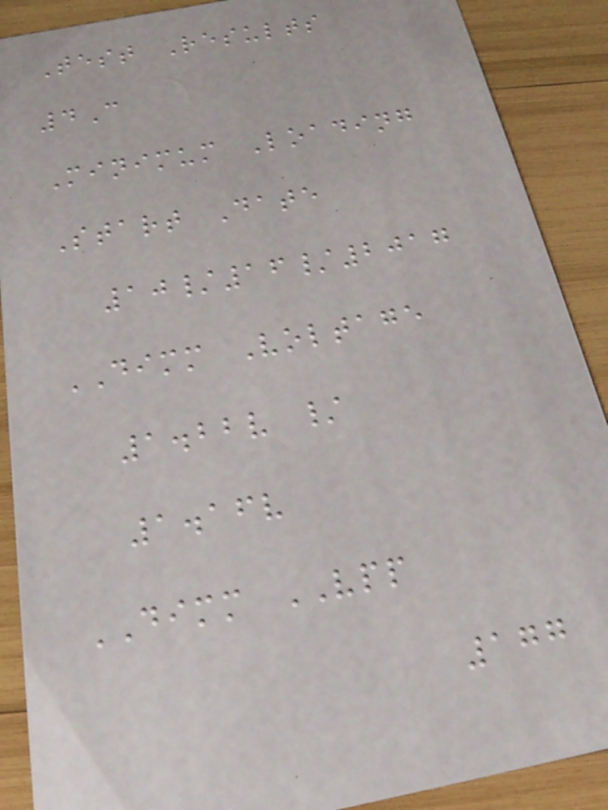Test Results
4C
Minimum Loading
Start Date
10/16/2017
DIMM Voltage
1.22v /
1.16v
DIMM VPP
177
